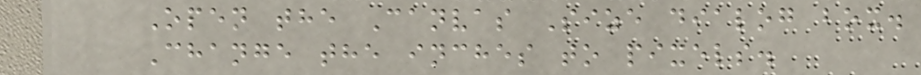Open the Canvas Size dialog box.
Change the inches to pixels.
